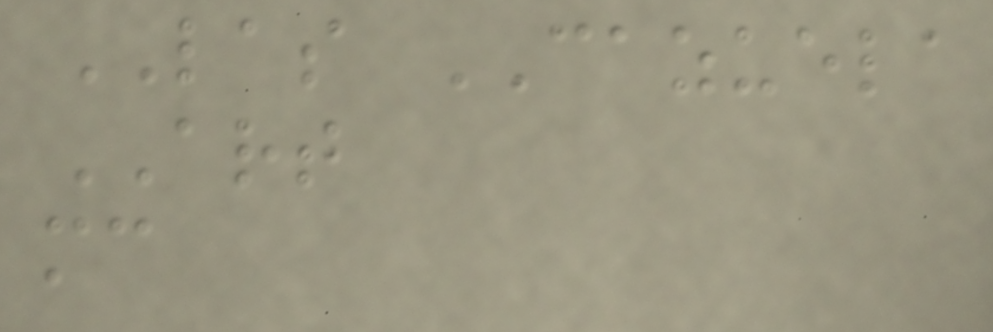LAS CAZUELA
ART
mc
